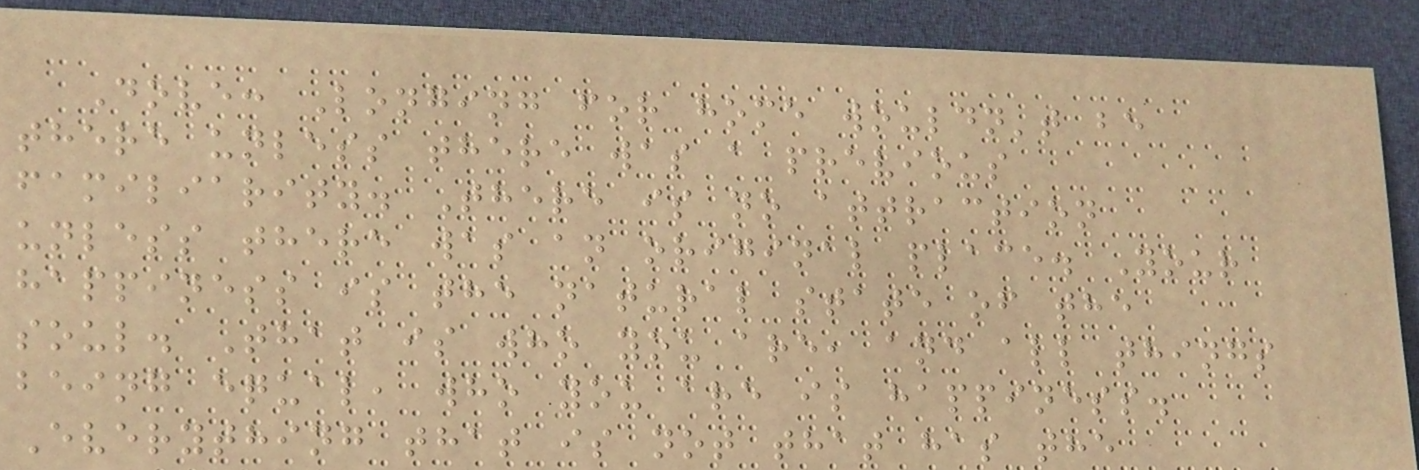Dove: Longing for home wouldn't be
there unless there was a previous
familiarity. There is no attraction
unless there was an original place. Your
happiness is the natural state of the
soul. That is who you are, and all things
being equal, who you are is happiness.
Everything that is not that has the
